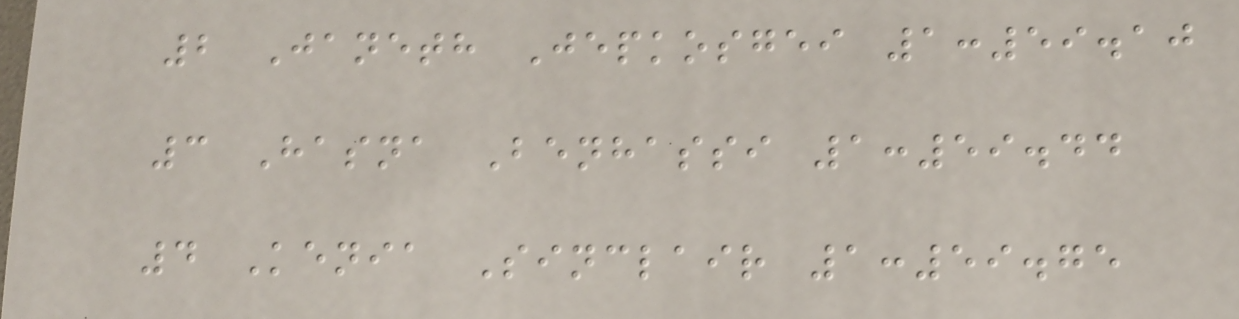2 Janeth Jepkosgei 1:59.10
3 Hasna Benhassi 1:59.44
4 Kenia Sinclair 1:59.75
